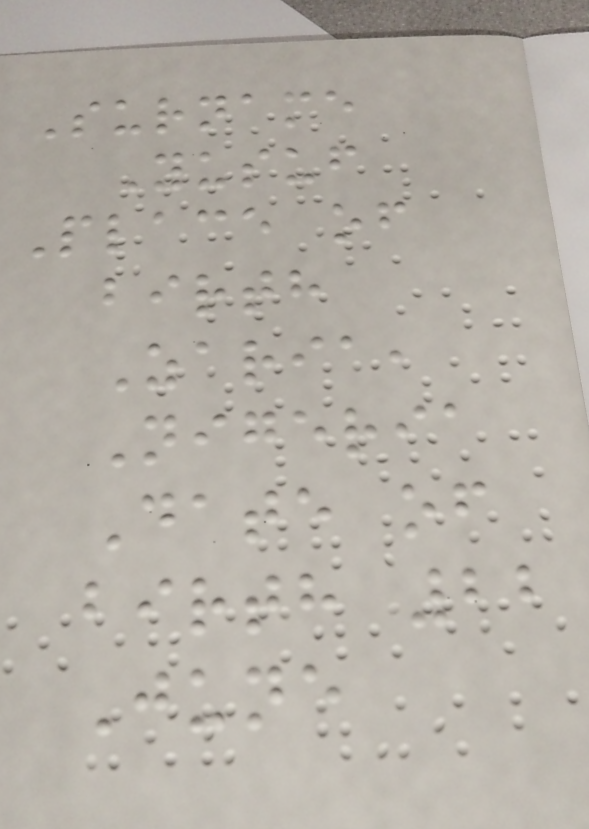Surname
Yusuf
Place of
birth
Zaria,
Nigeria
Date of
birth 22
June
